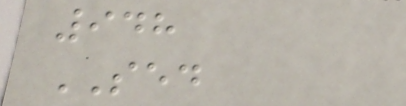948
SED
